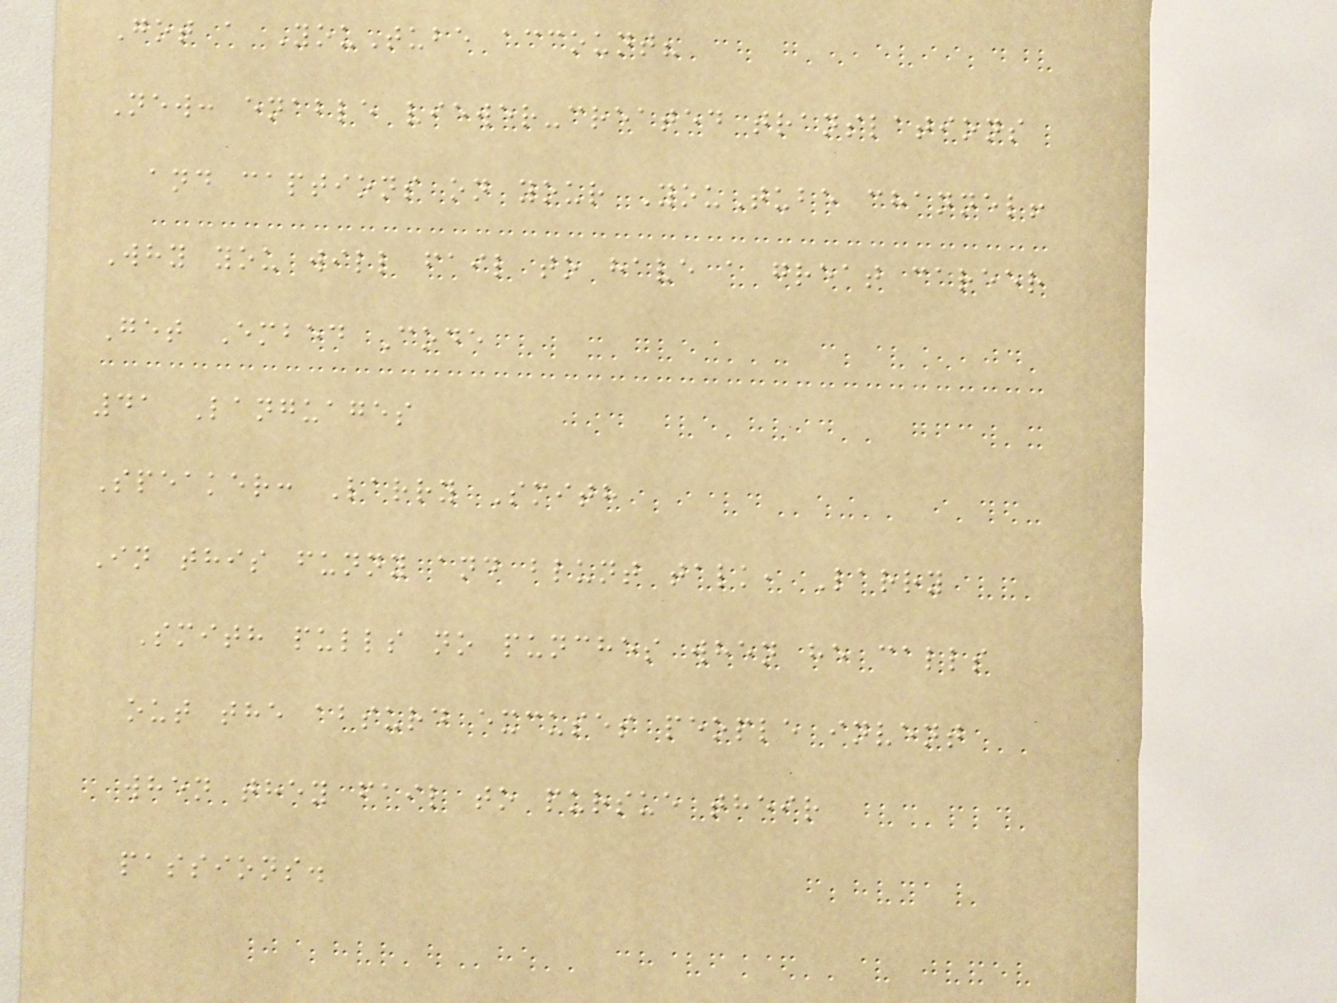Got a YouTube account?
New: enable viewer-created translations
and captions on your YouTube channel!
Why you will fail to have a great career
Get Embed Code
41 Languages
Speaker: Larry Smith
In this funny and blunt talk, Larry
Smith pulls no punches when he calls
out the absurd excuses people invent
when they fail to pursue their
passions.
